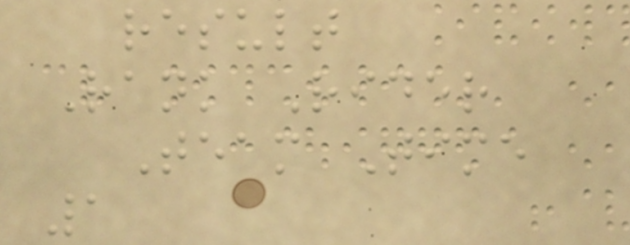result
Rank Rider
Team Time
1
